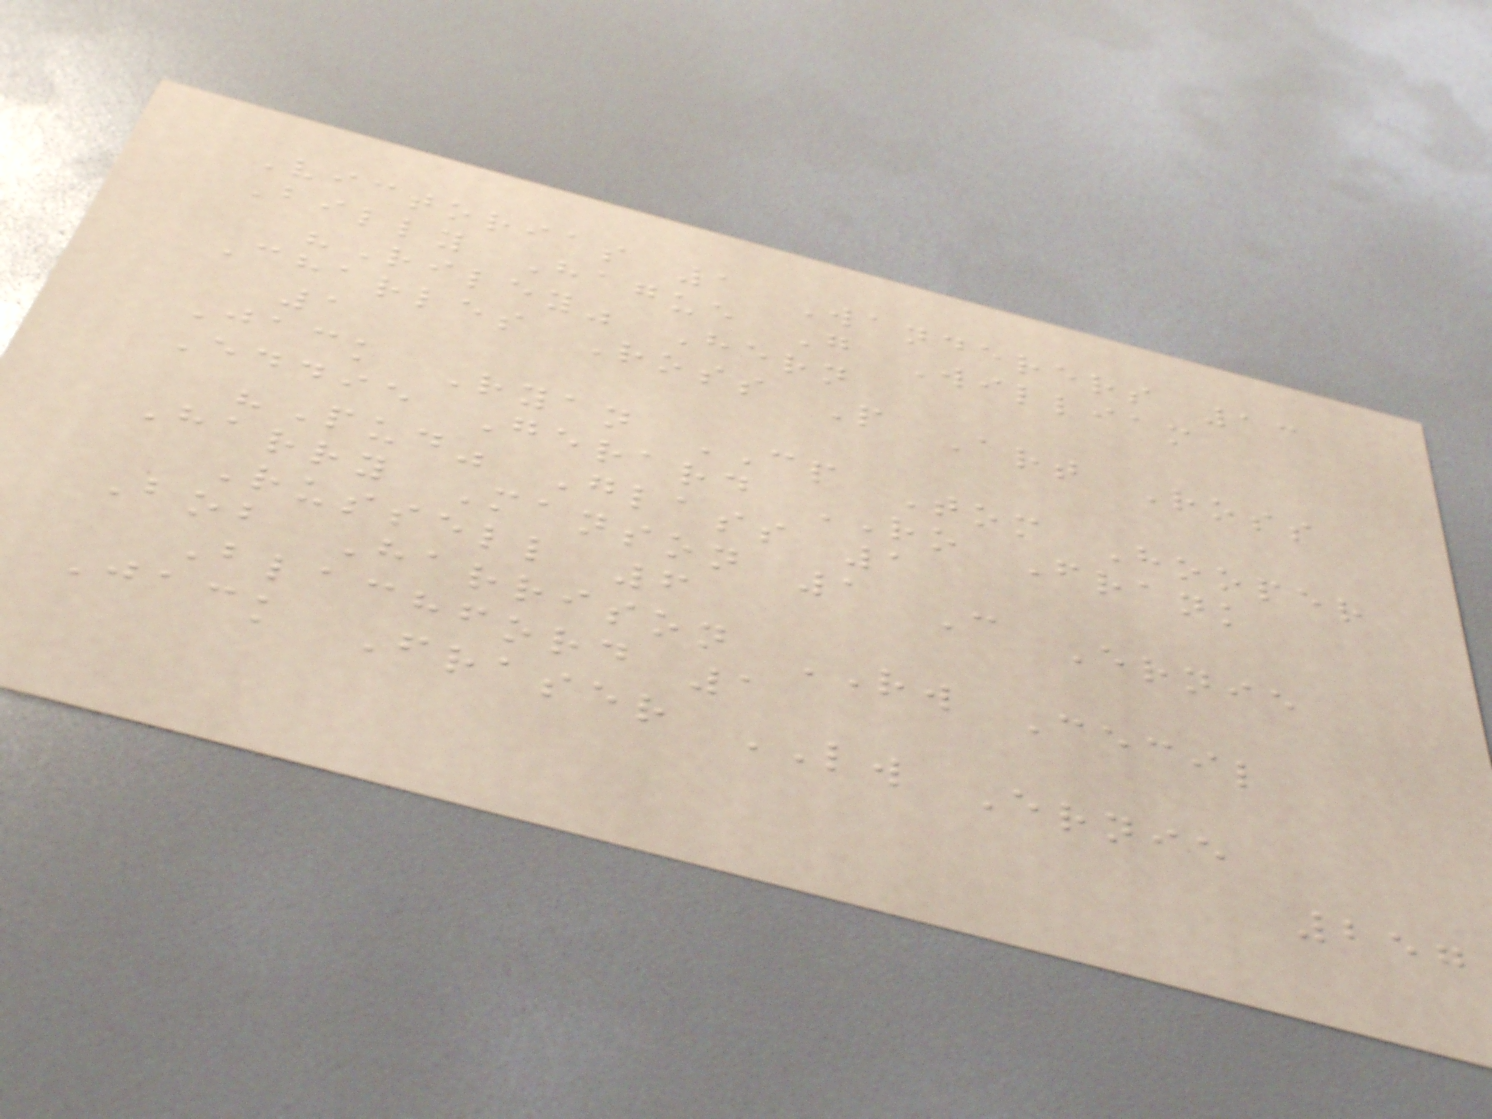Victorias 1 Wanderers 13
Billy Hague G William
"Riley" Hern
Charles Ross P Art Ross
1
Jack Ryan CP Tom Hooper
Eddie Gerard RO Frank
"Pud" Glass 1
Harry Manson 1 C Ernie
Russell 6
Bob Harrison RW Cecil
Blachford 1
Jack Fraser LW Ernie
257
